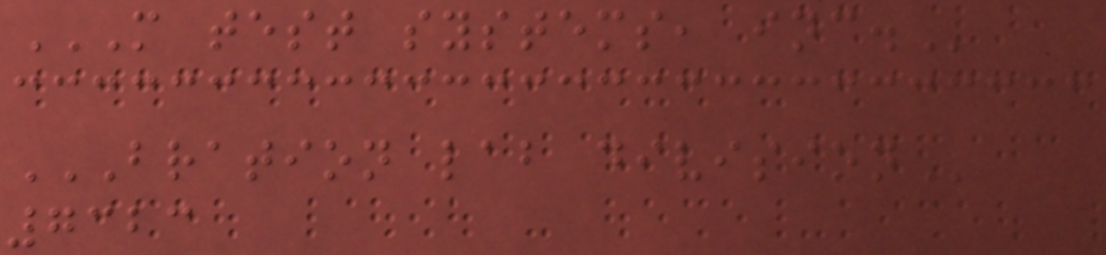M TEST SYSTEMS, INC.
BRATION LAB DIVISION
7323
